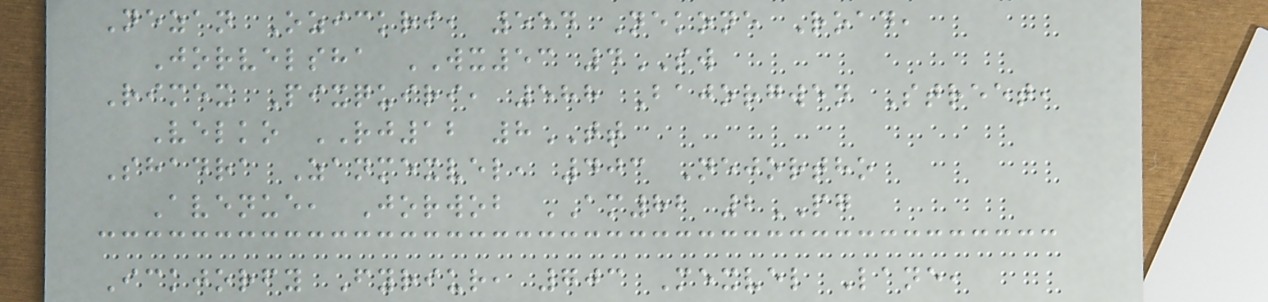Nezan Ozickri, 554 Nekone Road,
Jorvelsha WX53 4SW
Rimex Pixquiri, 588 Bajorgwen Street,
Velko RJ12 8TT
Shadra Zanmexvel, 403 Nejortho
Avenue, Jorwob AM82 2PG
Ickjorfy Fyriur, 703 Mexvel Lane,
